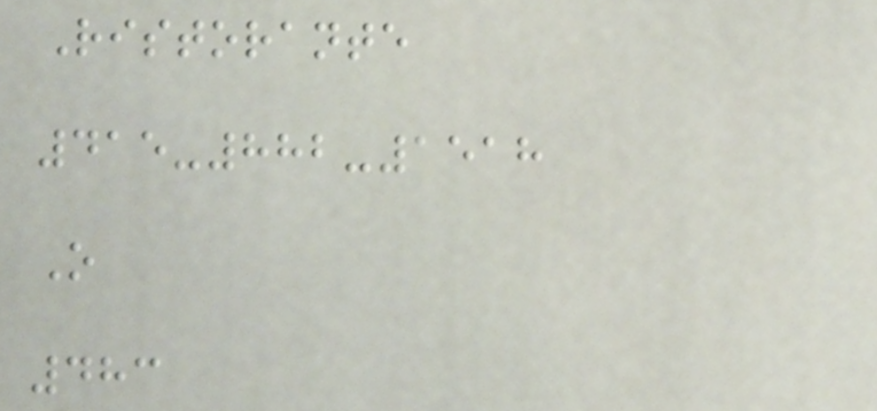Ristorante
415-882-1518
O
483
